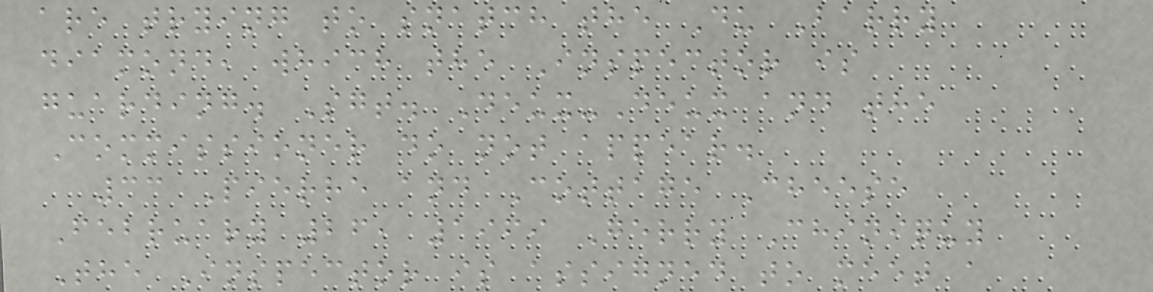are trying to snatch the Du Barry
diamond, which the Inspector is
guarding. Sgt. Deux-Deux and the
Commissioner do not appear.
33 Pierre and Cottage Cheese
February 26, 1969 Gerry Chiniquy
The Inspector is assigned to meet a
